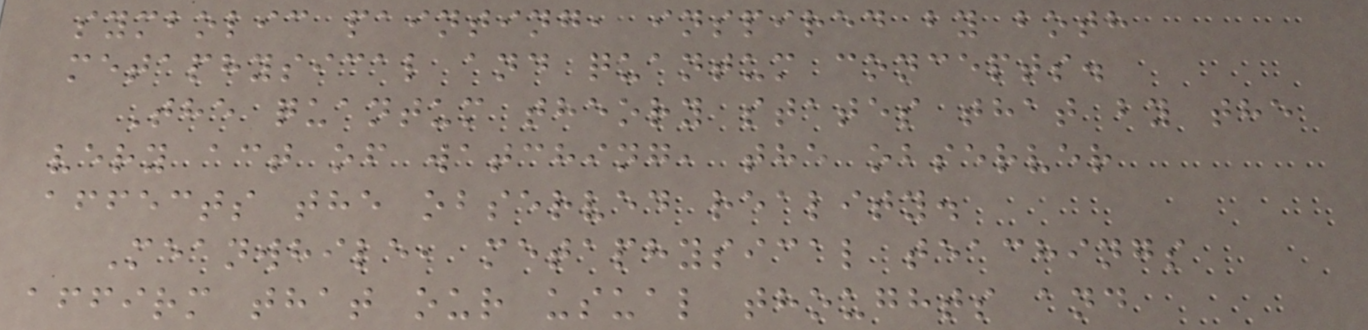symbolic painting, inspired by both
metaphysical and quantum concepts.
The quantum theory states that by the
very act of watching, the observer
affects the observed reality.
Meanwhile, metaphysical teachings
affirm that our usual thoughts and
